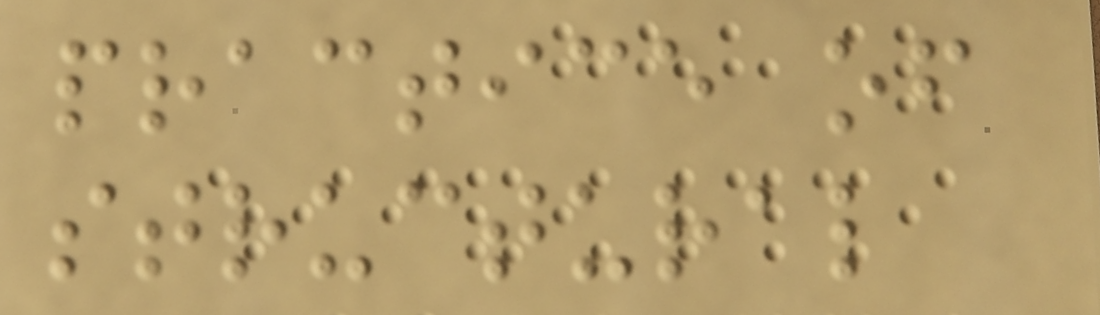practice of
structural
